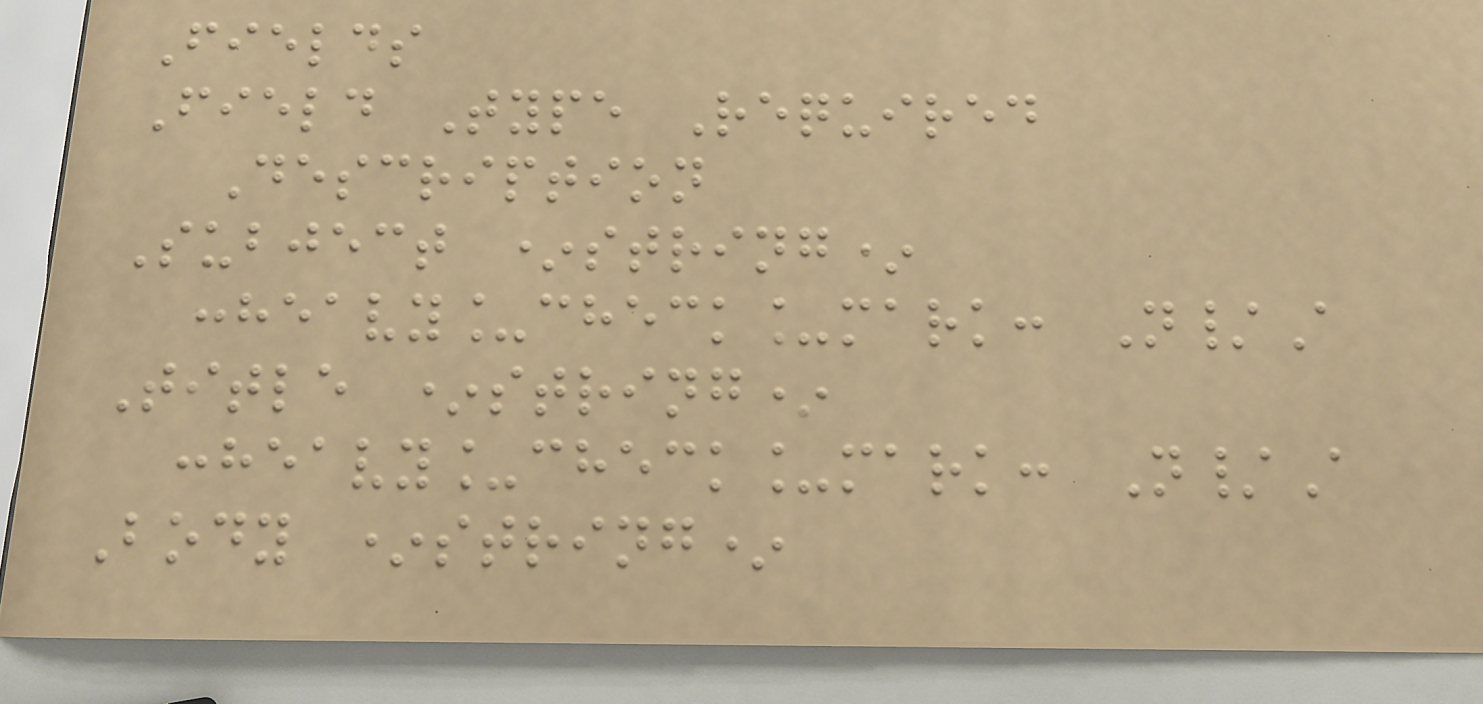Fields
Field Type Required
Description
Subject *string*
:heavy_check_mark: N/A
Title *string*
:heavy_check_mark: N/A
Body *string*
